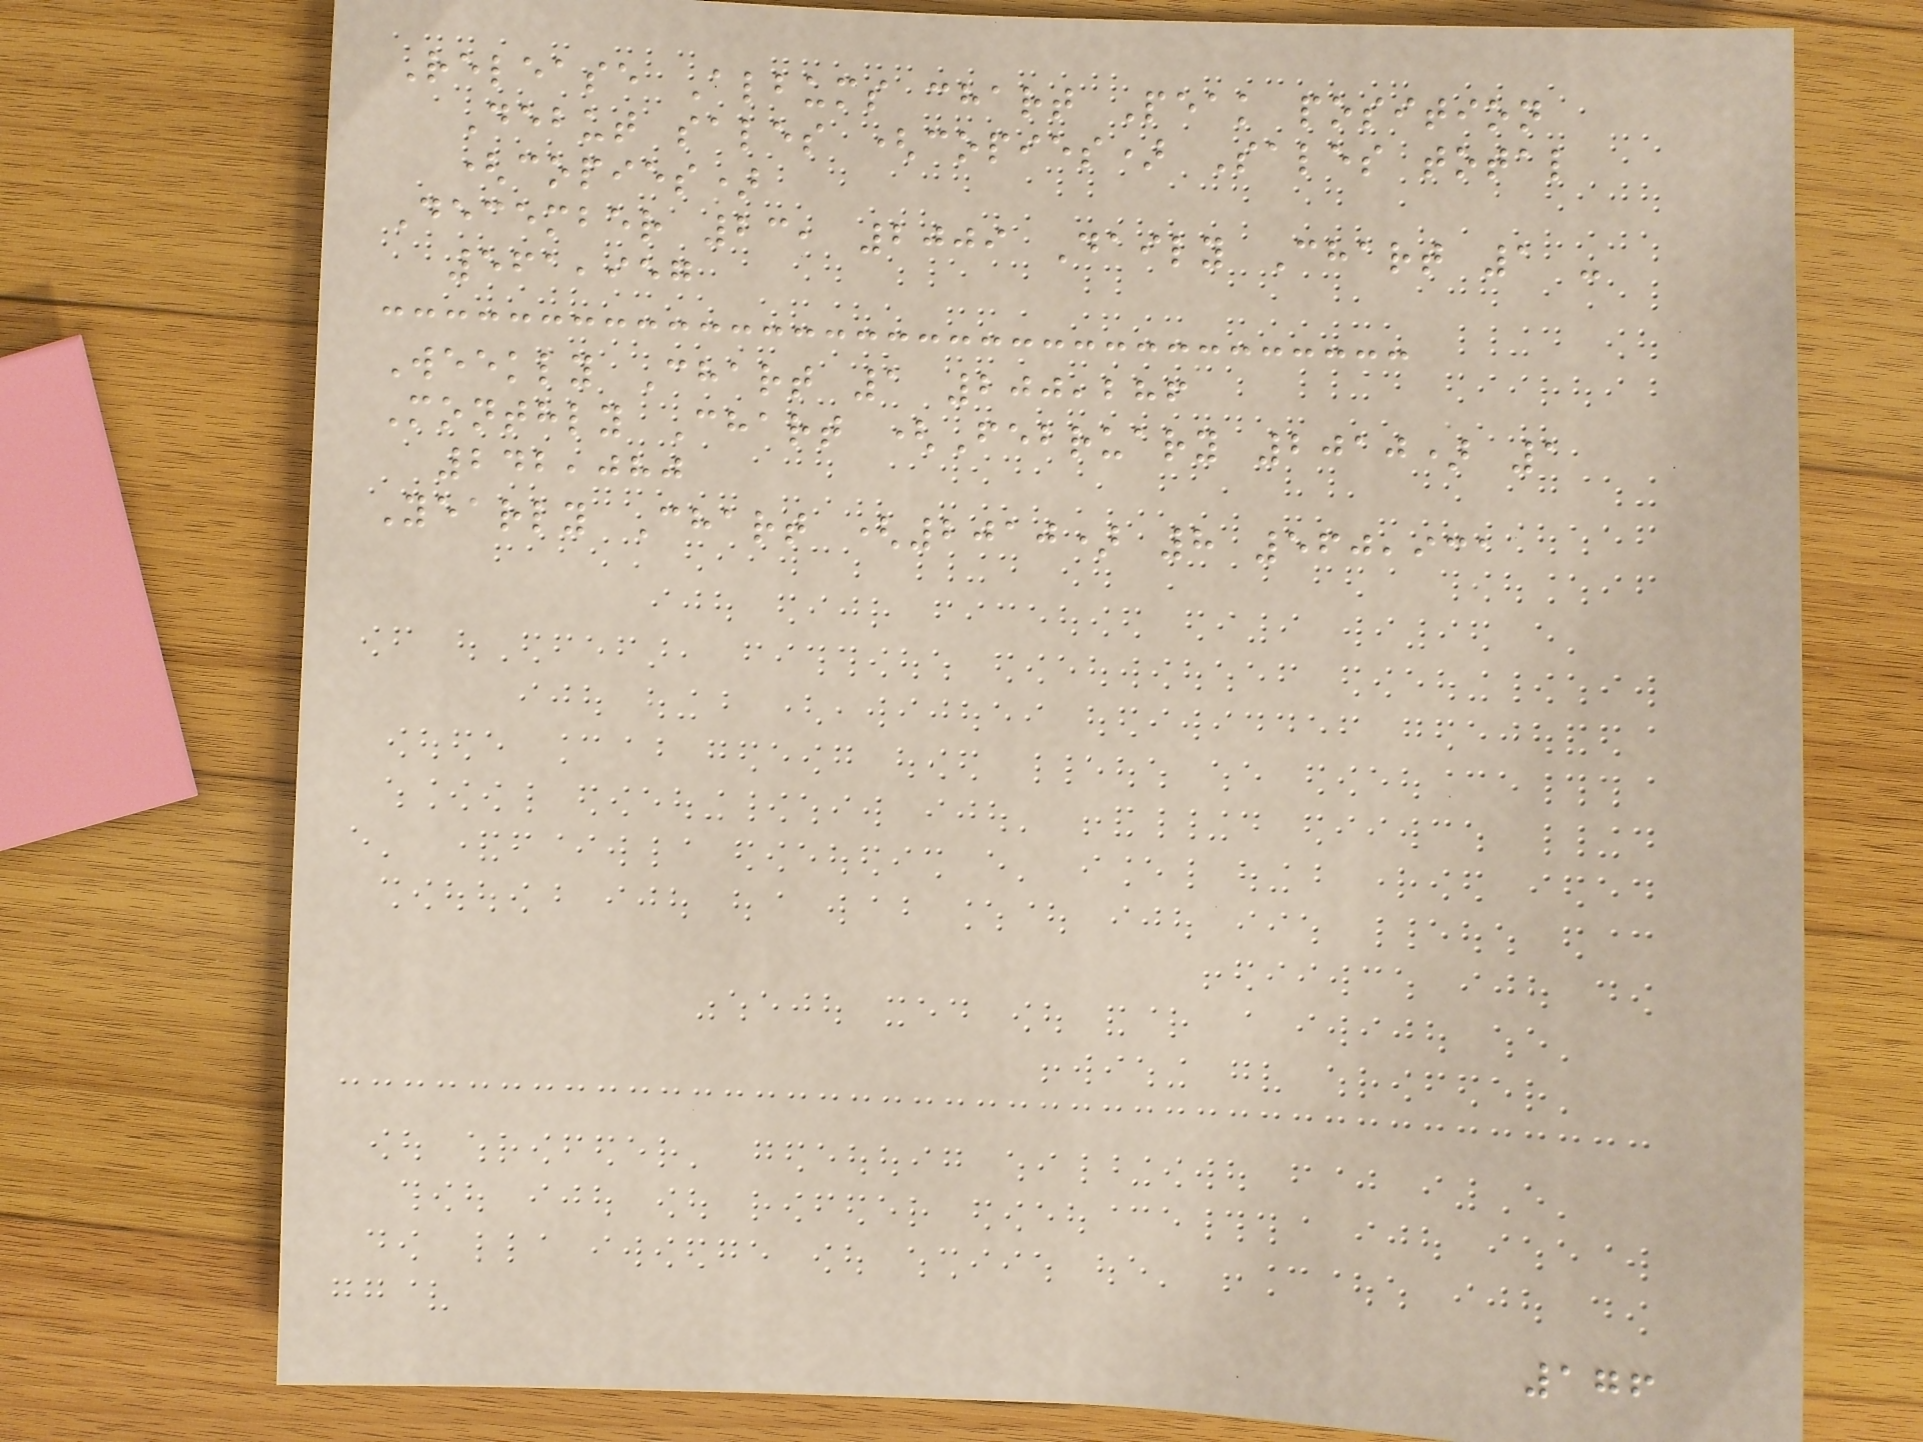Release Albums chart Peak position
Debut sales (copies) Sales total
(copies)
December 23, 2009 Daily Chart 1 -
561,957
Weekly Chart 1 200,286
Monthly Chart (February 2010) 1
242,080
Yearly Chart (2010) 8 560,931
176
